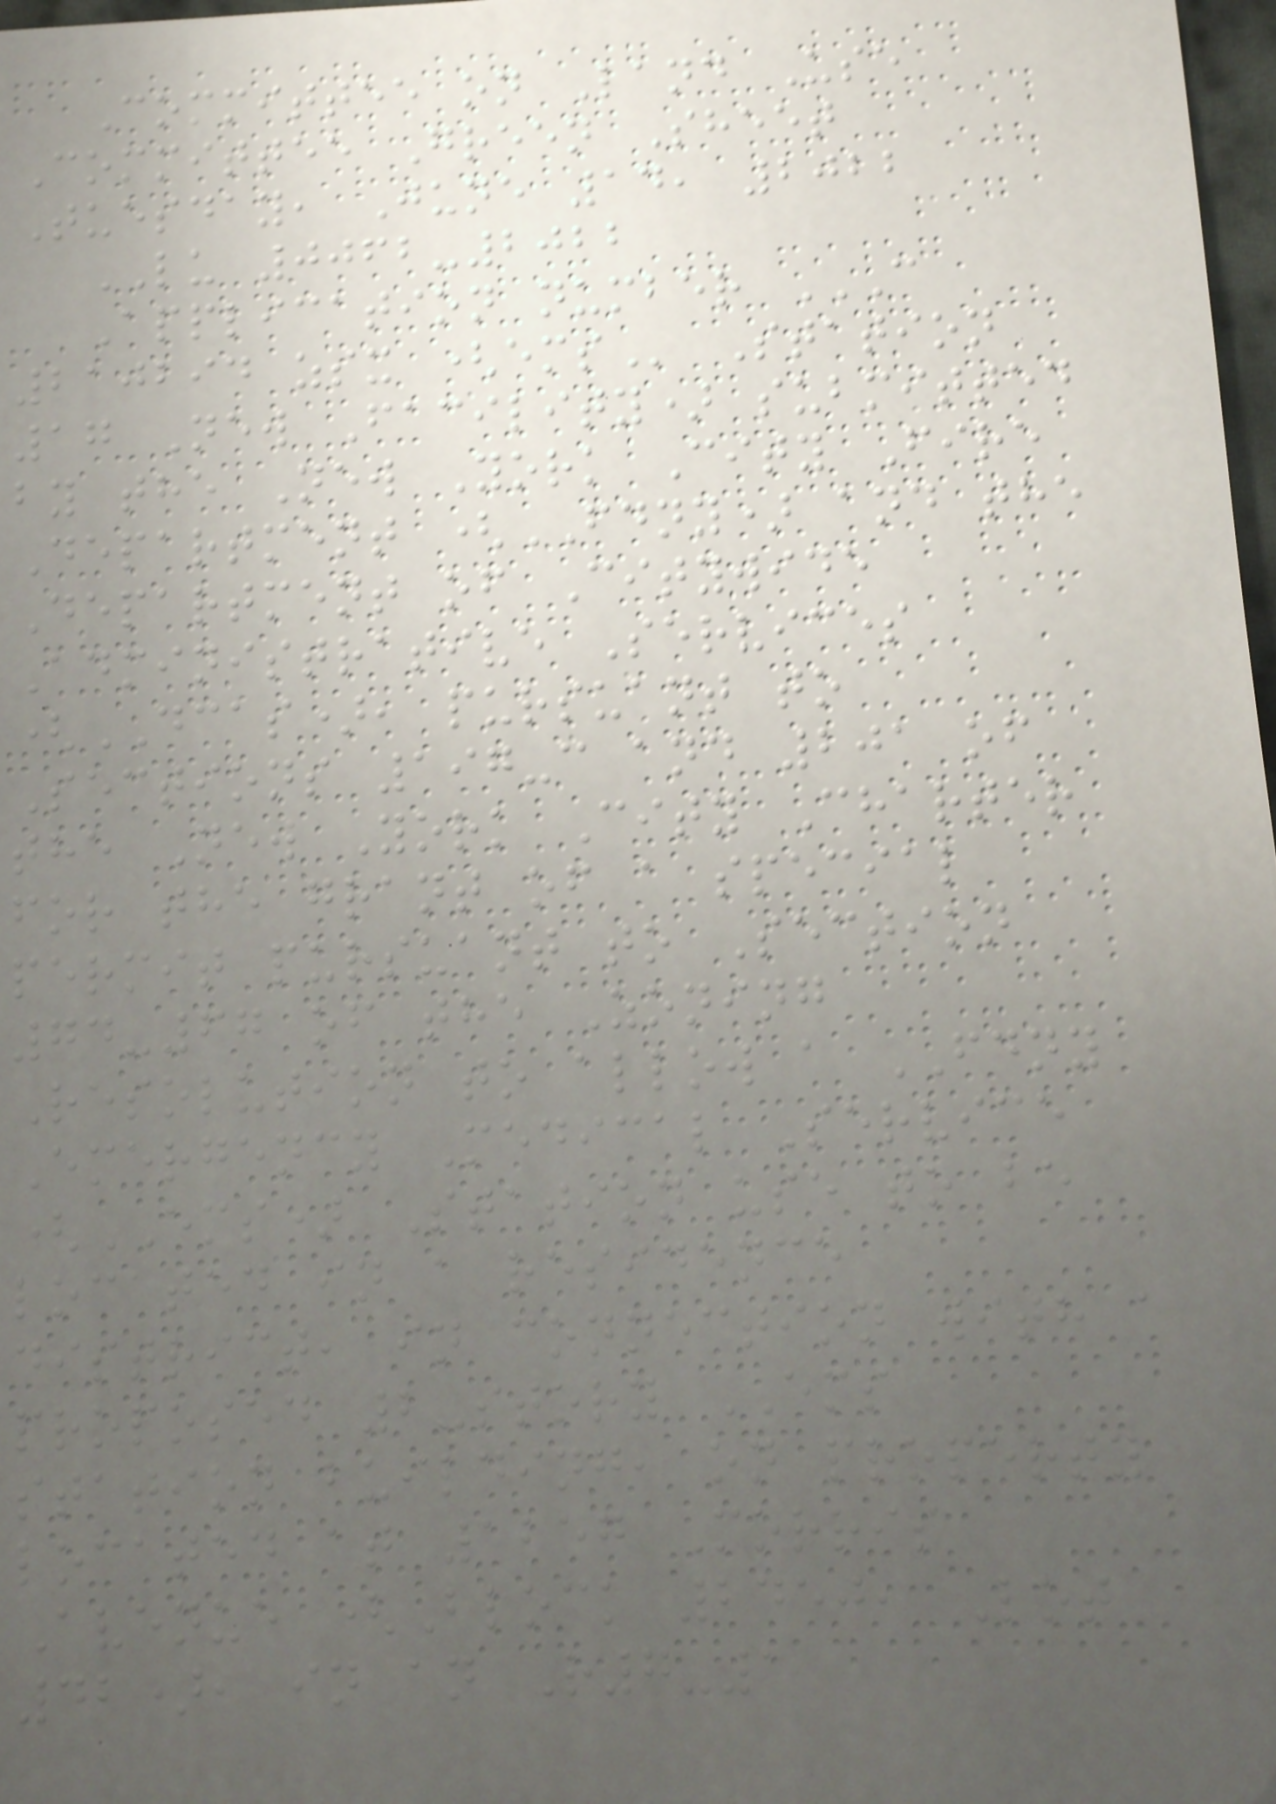Committee on Land Use
Committee Green Sheet
Tuesday, June 14, 2022
LU 0062-2022
Application number C
210294 ZSX (EMS Station
17 New Facility) submitted
by the New York City Fire
Department (FDNY) and the
Department of Citywide
Administrative Services
(DCAS), pursuant to
Sections 197-c and 201 of
the New York City Charter
for the grant of a special
permit pursuant to Section
74-67 of the Zoning
Resolution to allow a FDNY
Emergency Medical Service
(EMS) Station use to be
located in a residence
district, in connection with a
proposed 2-story EMS
station building, on property
located at 1257 Morris
Avenue (Block 2450, Lot
42), in an R7-1
